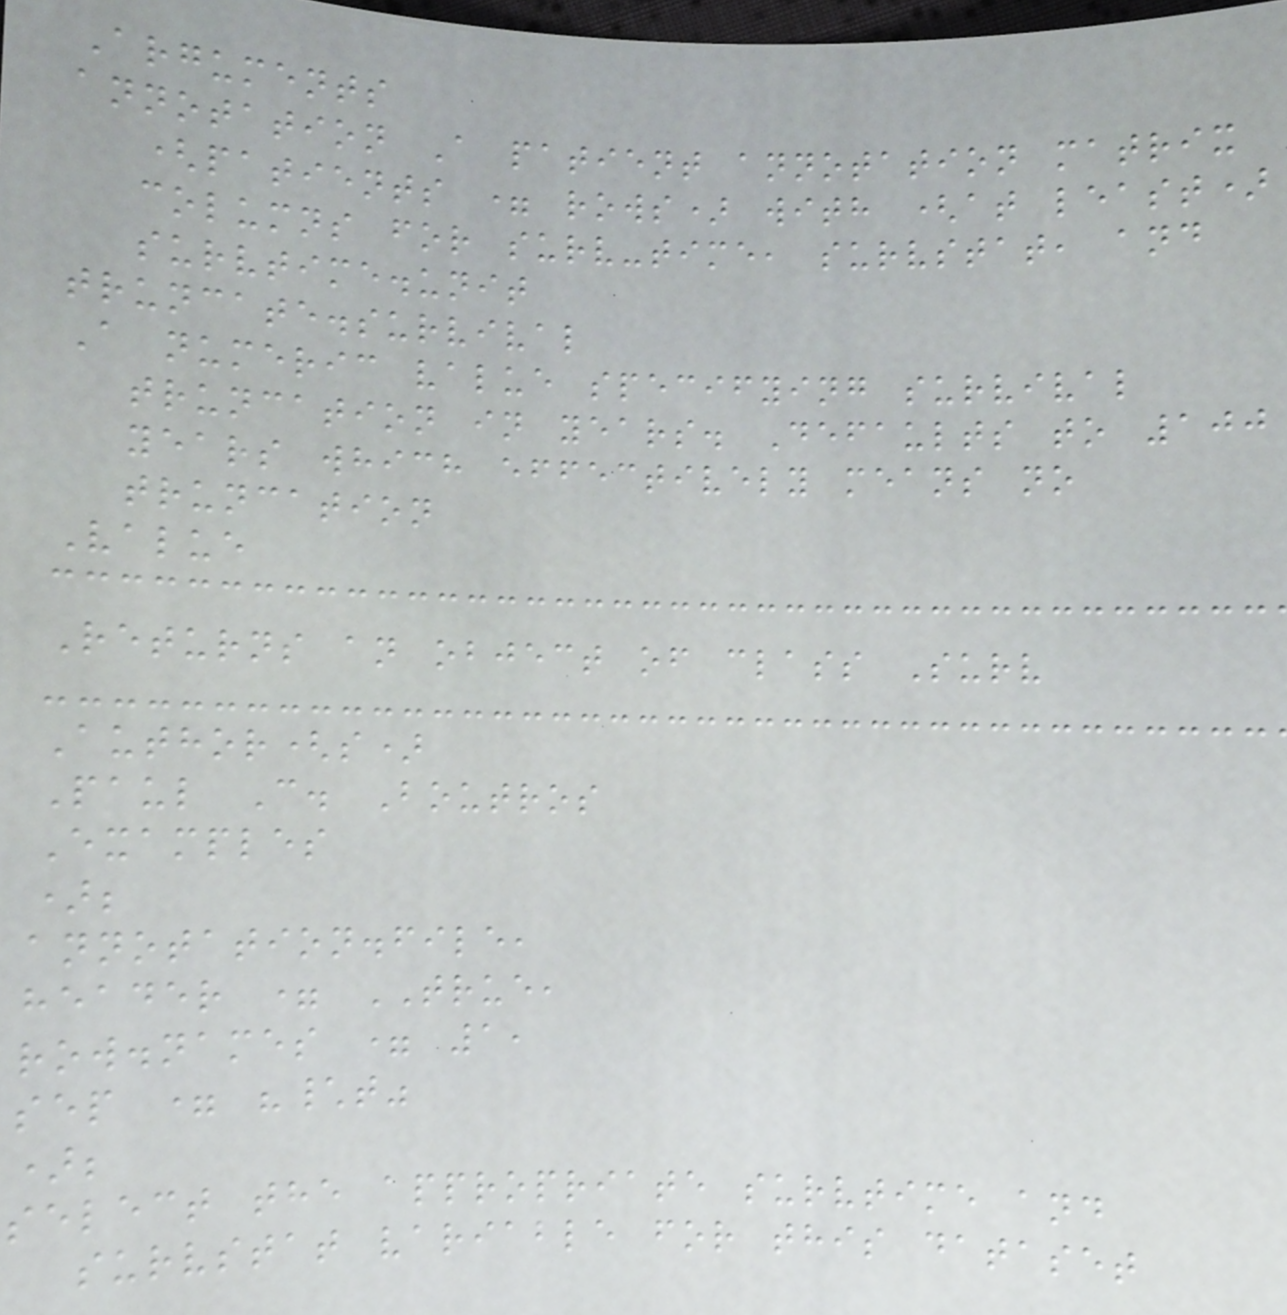Arguments
annotation A patient annotation matrix
(patients = rows) with (at least)
columns for surv-time, survstat, and
survtime.unit
truncate.survival
A numeric value specifying survival
truncation in years. Defaults to 100
years which effectively means no
truncation
Value
Returns an object of class Surv
Author(s)
Paul C. Boutros
Examples
);
annotation.file,
header = TRUE,
row.names = 1,
sep = "\t"
);
select the appropriate survtime and
survstat variable for this dataset
